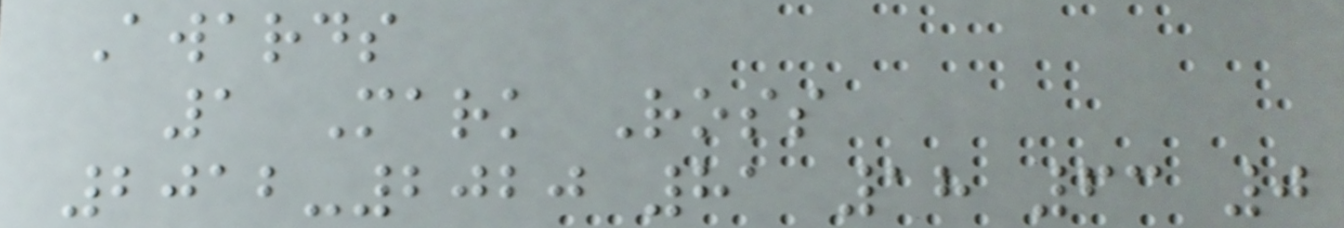Awards
1 Mark Ross
2012-2020 81 18 63 0
